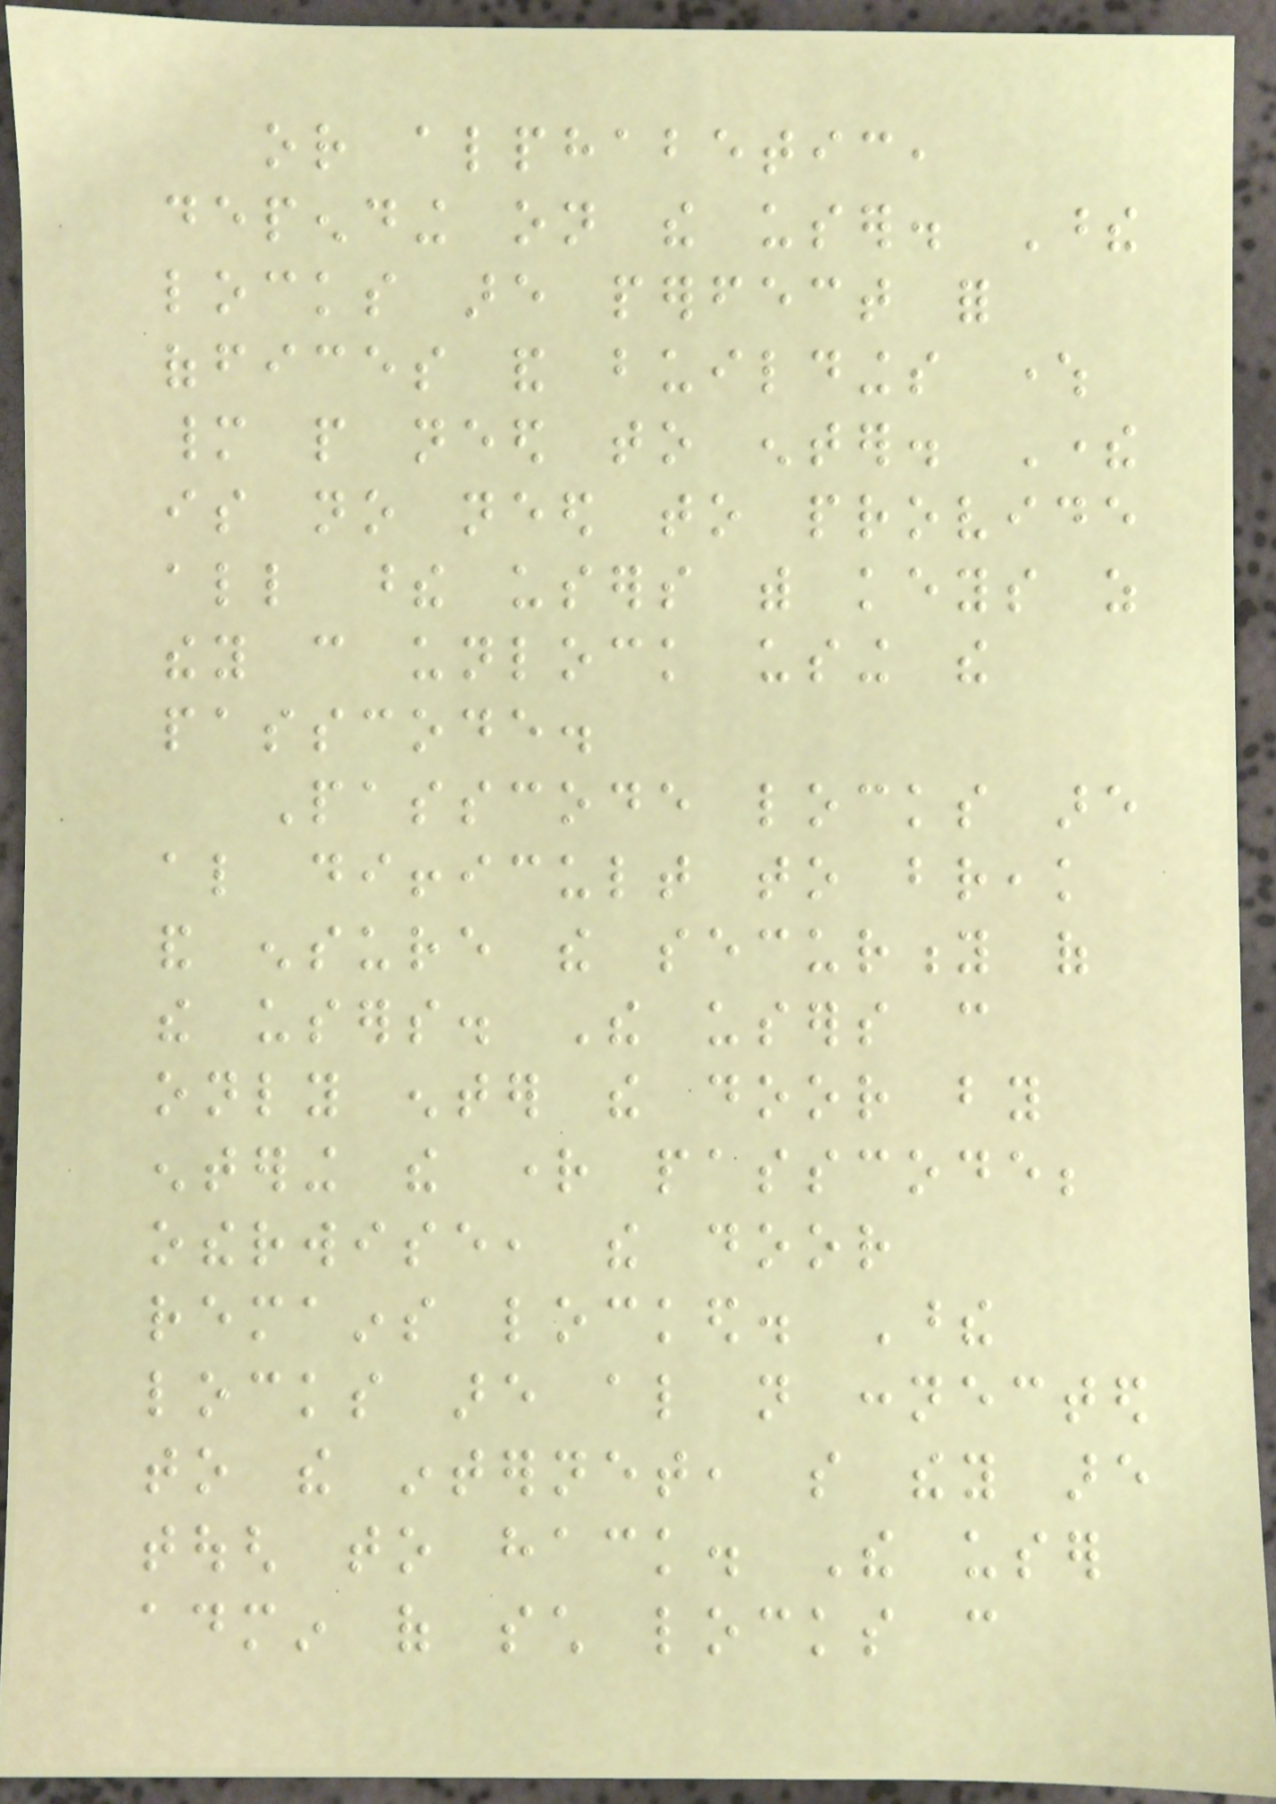or alphabetic,
depending on the user. These
locks are perfect for
offices and buildings where
many people need to enter. There
is no need to provide
all these users with keys as
they can unlock using the
passcode.
Passcode locks are
also difficult to break
and ensure the security of
the users. The users can
only enter the door by
entering the right passcode;
otherwise, the door
remains locked. These
locks are also not connected
to the internet, so they are
tough to hack. The user
admin of such locks can
